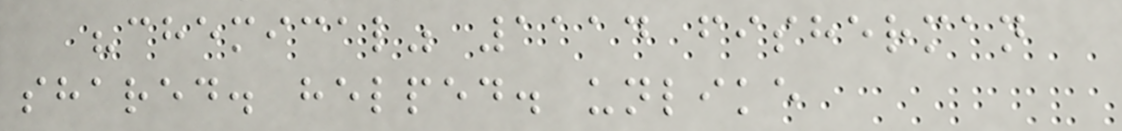"chemical" 1114 fisherman
shared. helped. unlike
